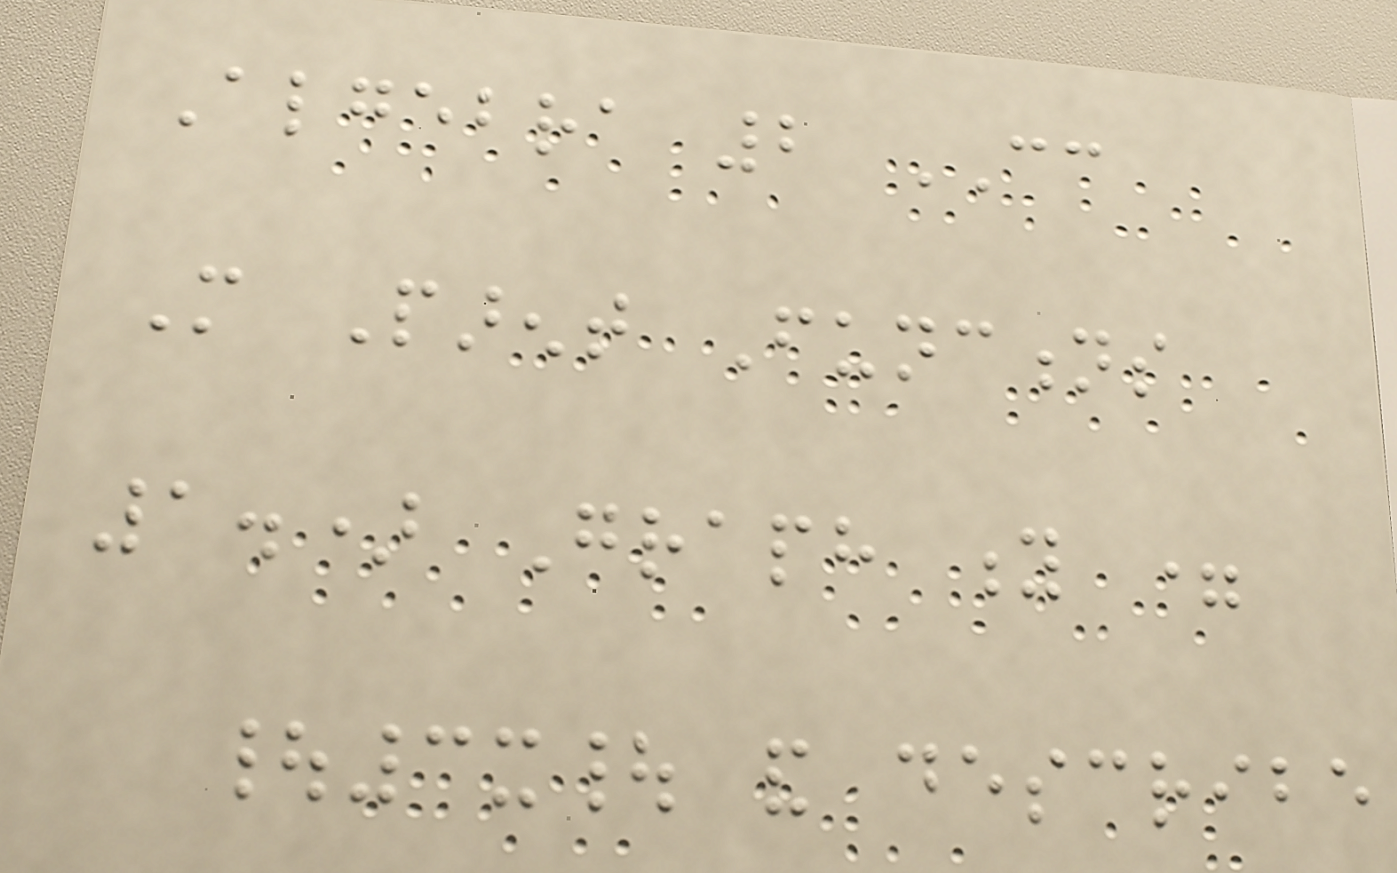Algebra 2 CC
More Parent Functions
1.) Graph y =
|3x| and describe
